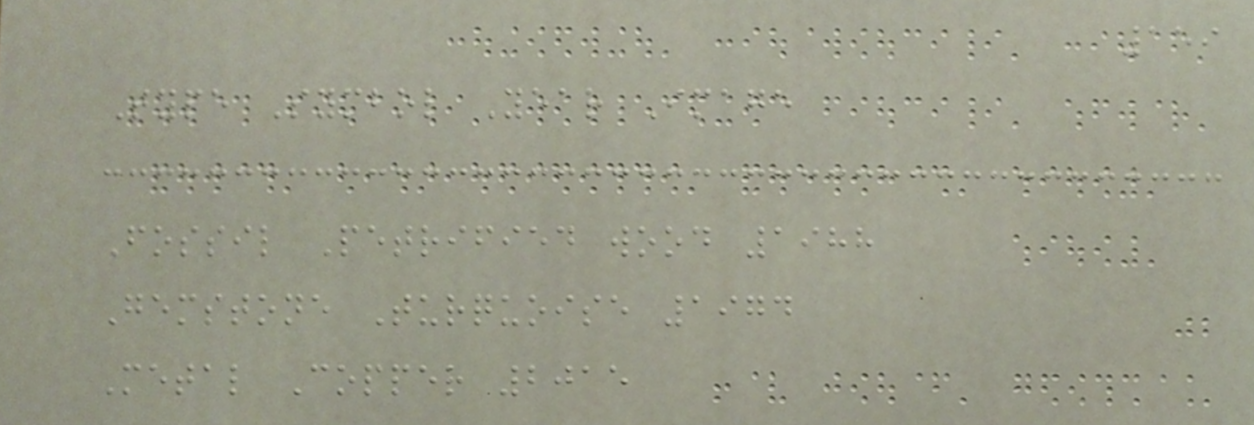159
Type Symbol Year Image
Fossil Petrified wood 1988
Gemstone Turquoise 1974
Metal Copper 2015
